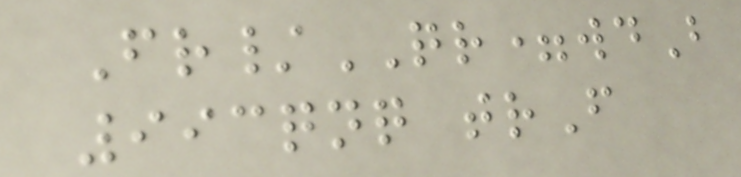Fr/QR=wdB
993qnq trF
